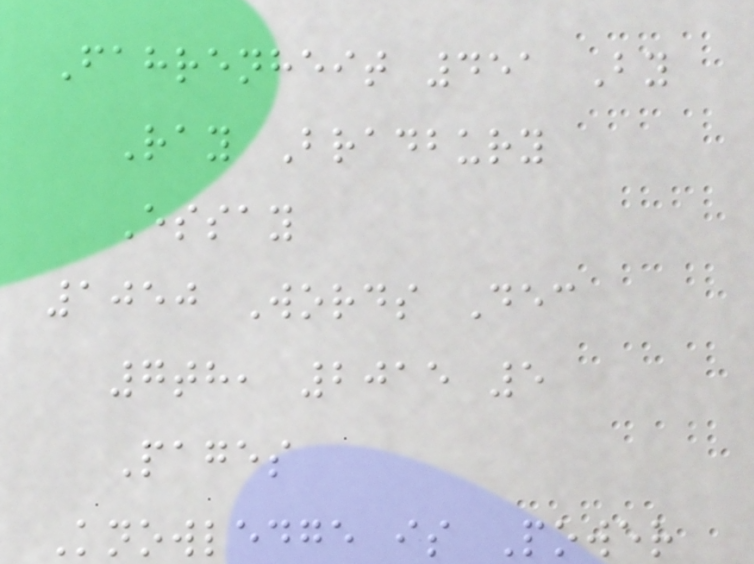Fahrenheit 451 By
Ray Bradbury
Essay
1050 Words Dec
7th, 2015 5
Pages
Knowledge is Power
